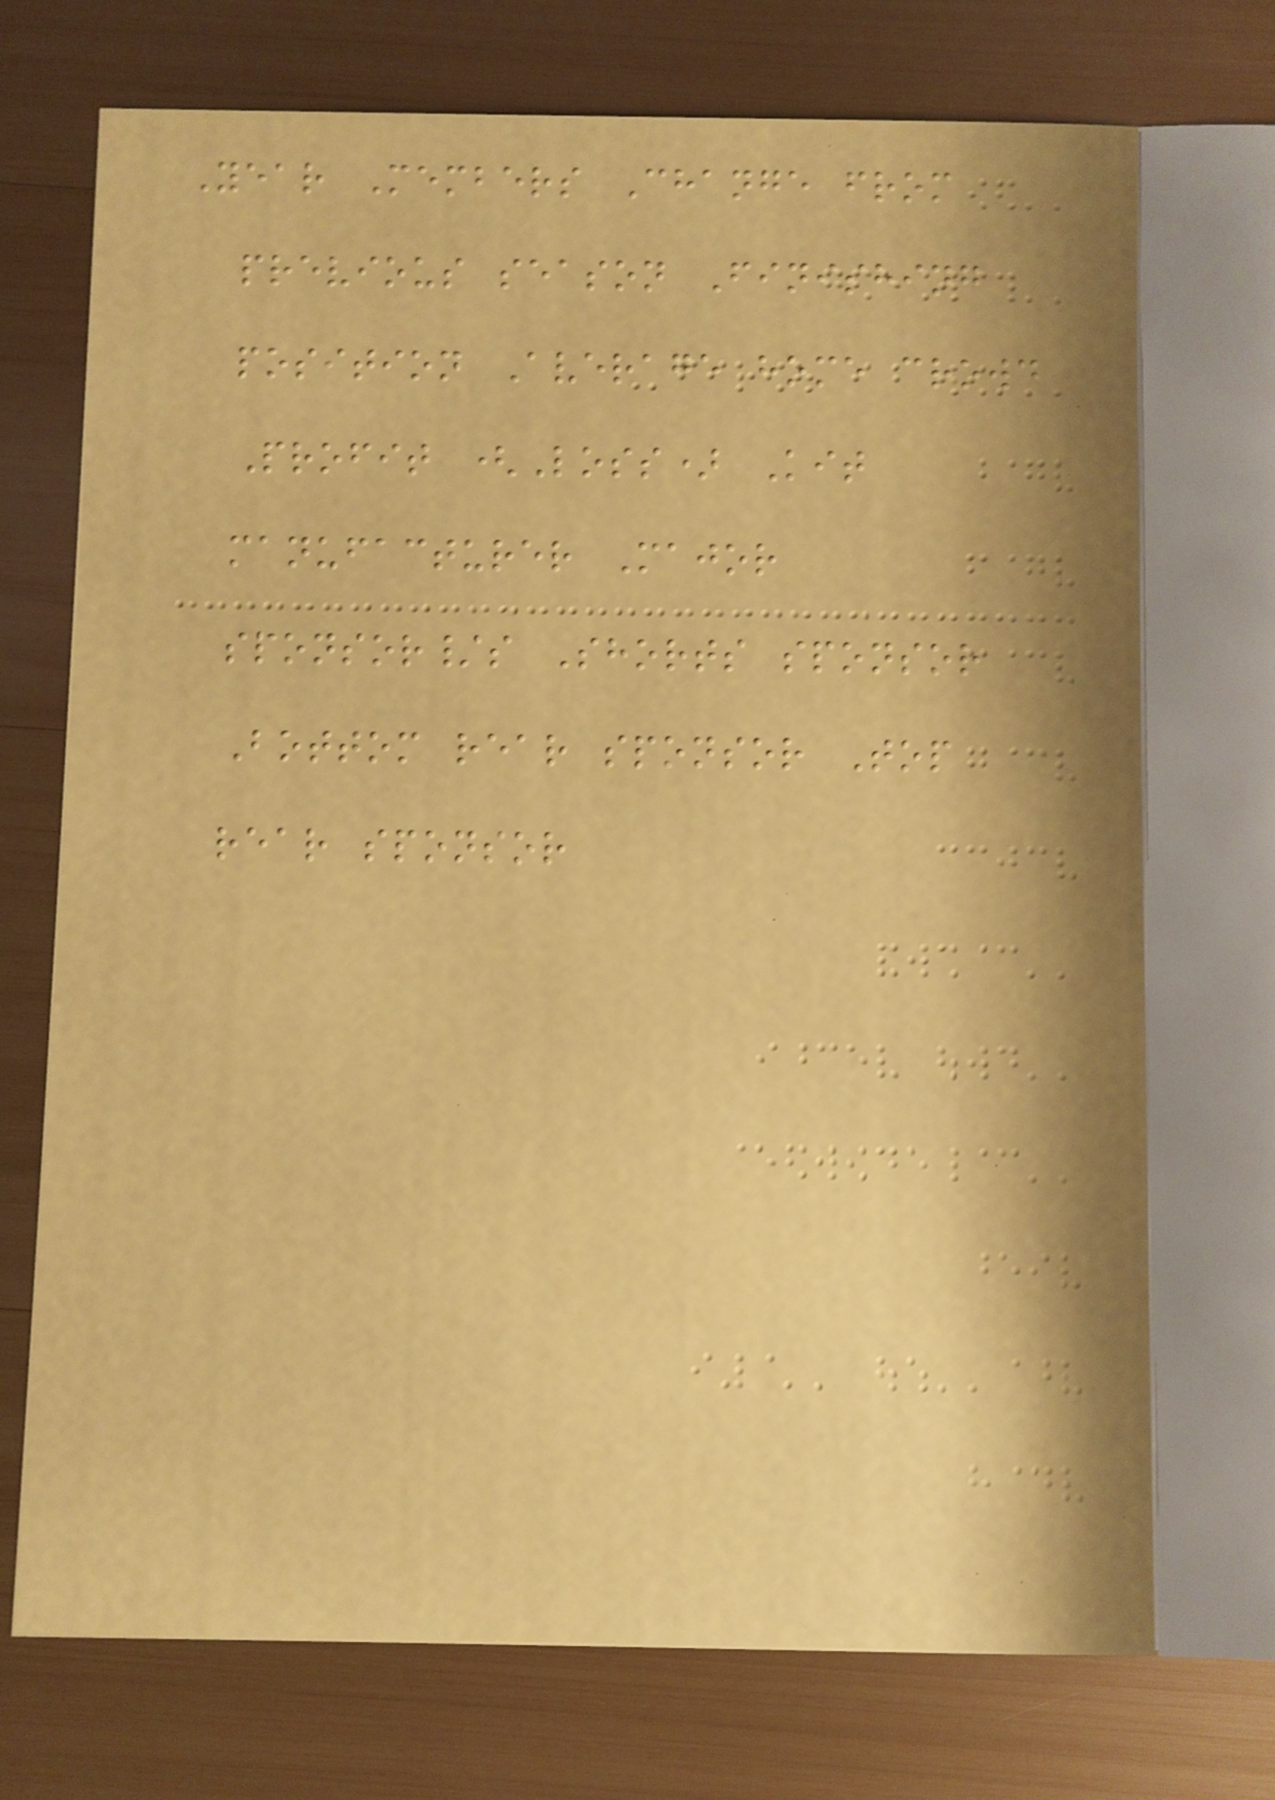Year Members Change from
previous season Finishing
position Average home crowd
Profit (Loss) Kit
manufacturer Major
sponsor/s Shorts sponsor
Bottom rear sponsor Top
rear sponsor
